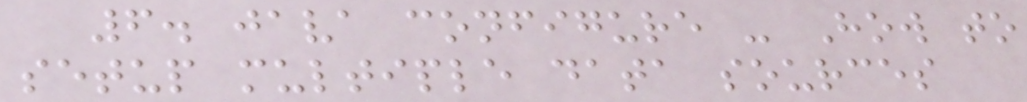6. java configure - How to
setup multiple data sources
